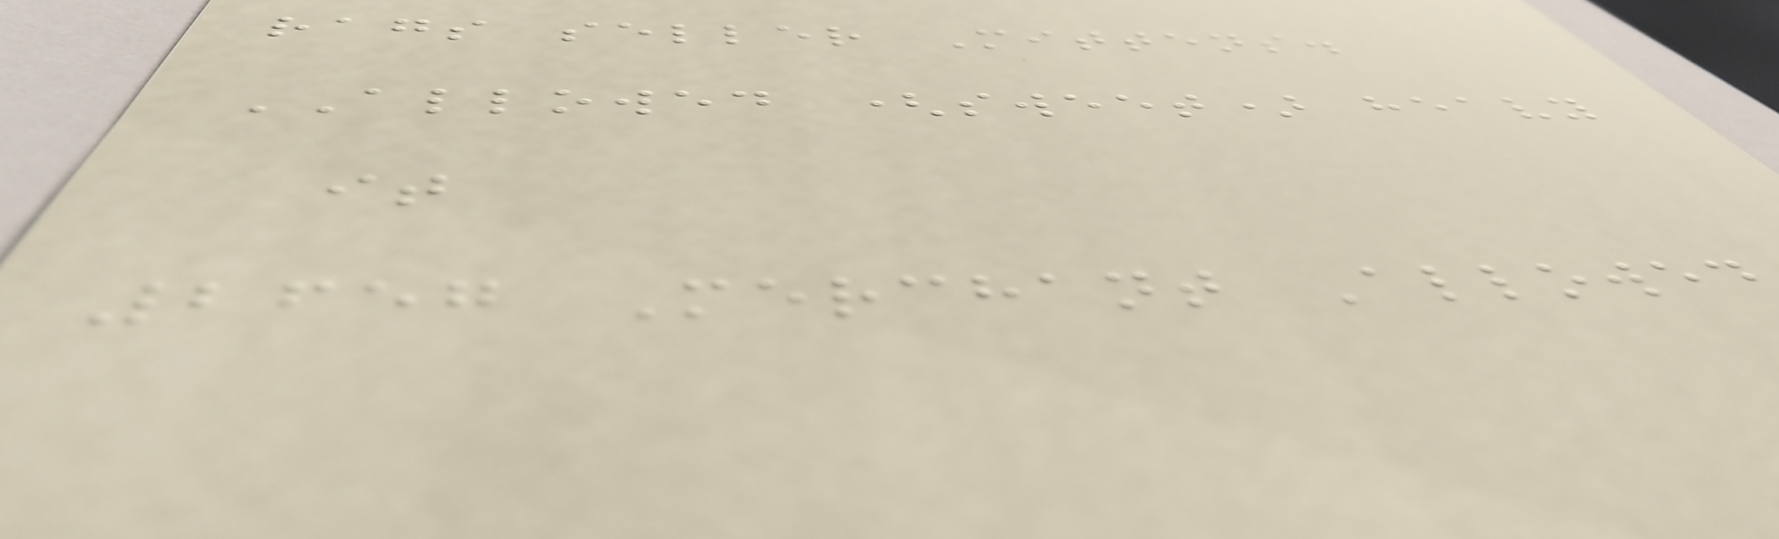rags seller Mittens.
ALLOWED (sweet) heavy
it
2657 Merchant Allowed
